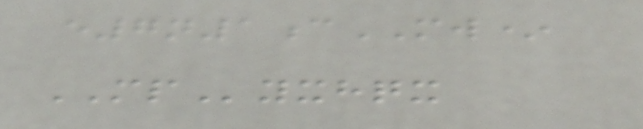e7n1cMW*
MPyxhqx
